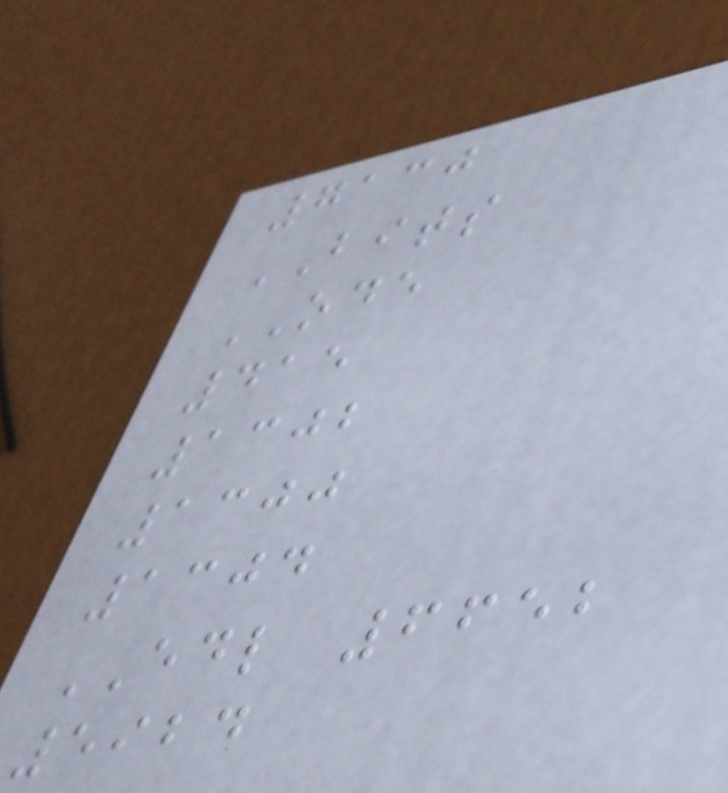7130
BITS
ODE
415
1302
1300
1304
EDL 6652
5924
